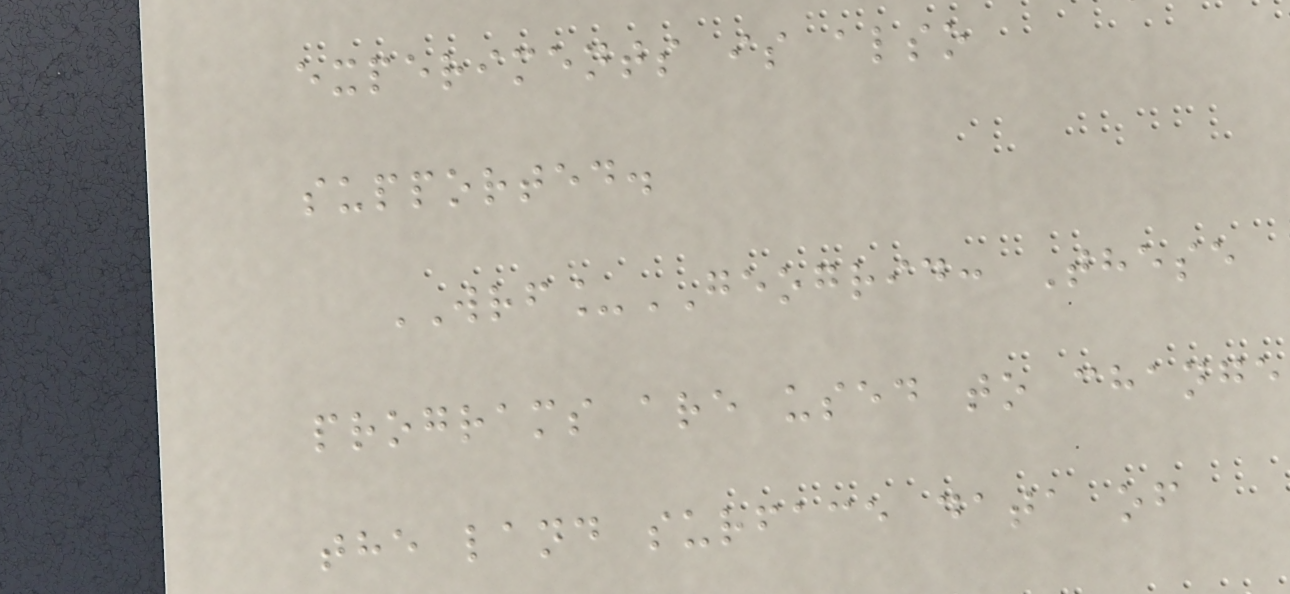experiments is also
supported.
WRF_GEOGRID: These
programs are used to change
the land surface data of
